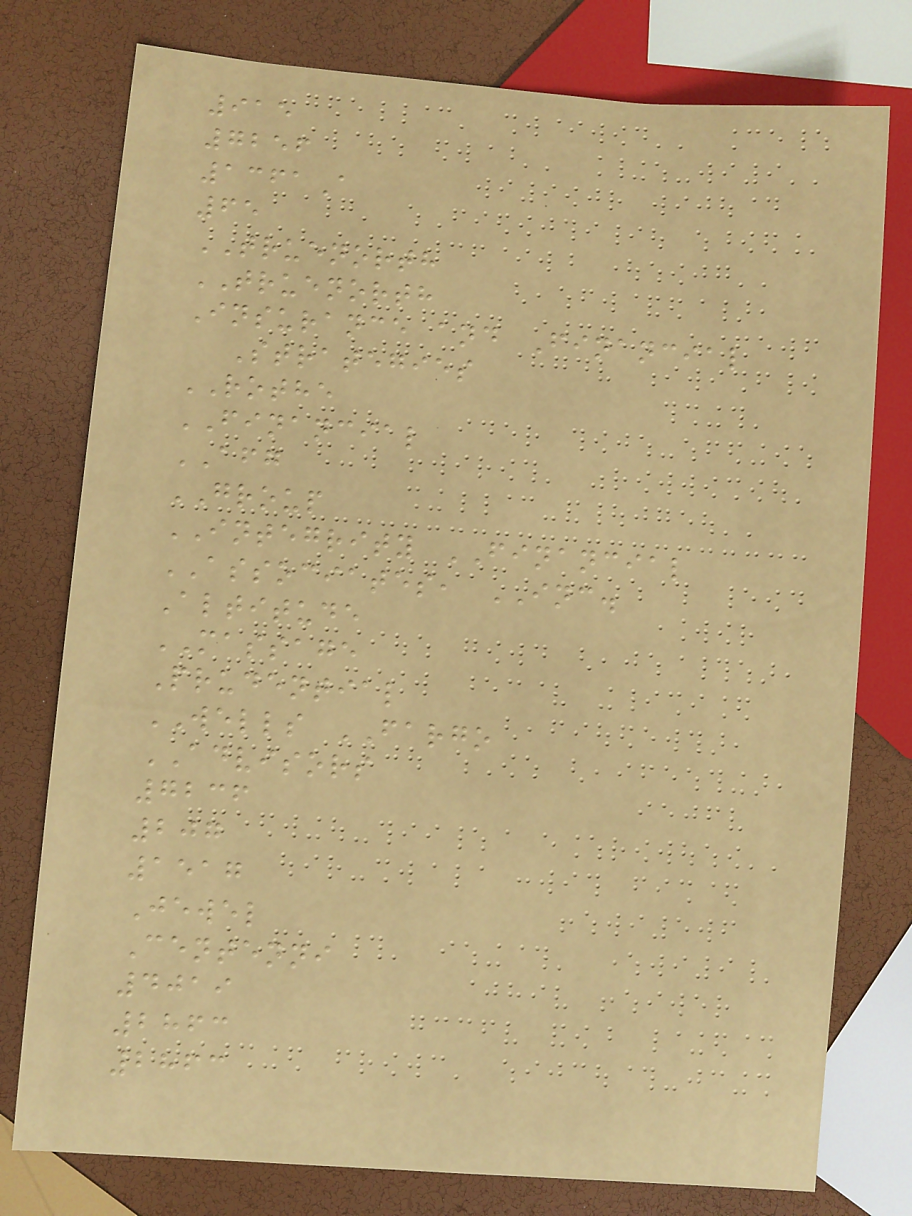915
7256
1361A
65
TRUENORTH
TRUENORTH
Insurance and Financial
Strategies
ROTHE
FINANCIAL
AFG
GROUP
INTEGRITY FINANCIAL
ASSOCIATES, INC.
Altitude
MASSAGE
Prudential
WELLS FARGO
ADVISORS
7236
207
1517
Jewel
Centenni
4019
2863
2863
